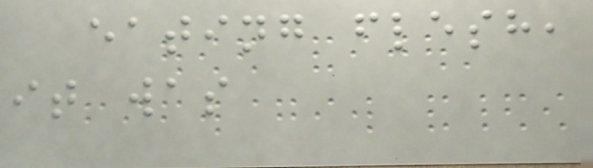eating flesh,
it was
